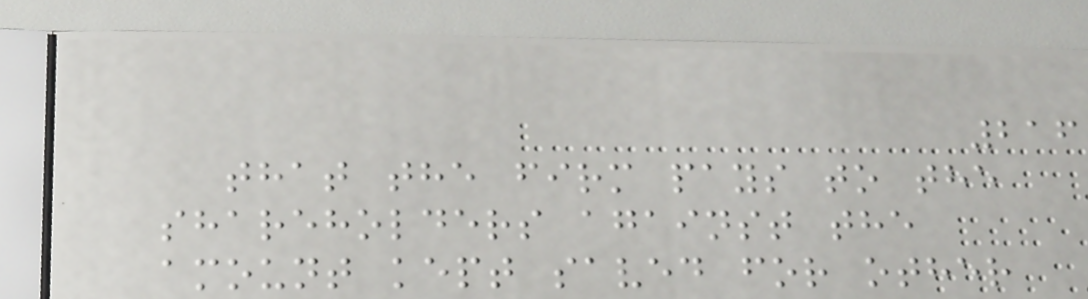216
that the firm pays to the
shareholders against the
amount kept saved for other
